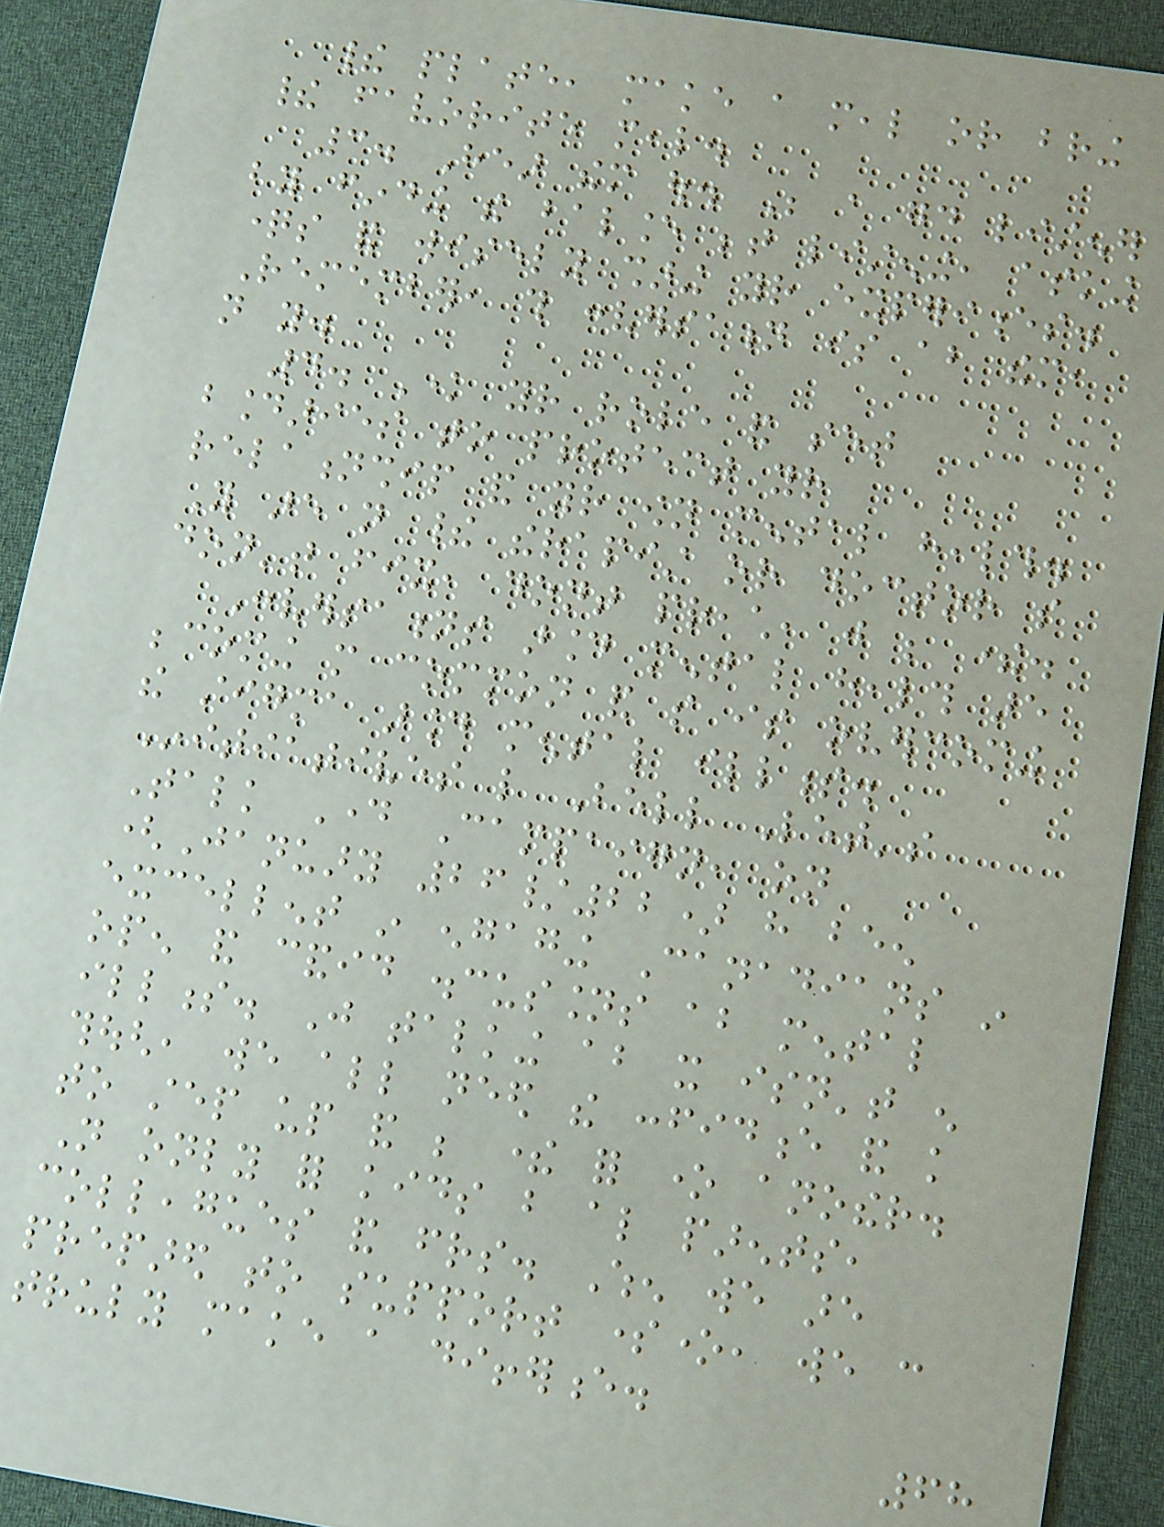their plate, make a meal or bring
their favorite meal.
3. Hear them out. Be a good listener
by finding the balance between listening, asking
questions and wisely sharing your experiences.
Remember, this conversation is about them,
not you.
4. Know your role and set
boundaries to protect your
relationship and your own mental health.
You are not their therapist or doctor so
don't fix, dont preach, just be there.
Conversations around mental health are
becoming more common and so is overcoming
the stigma around mental illness.
Initiatives like Bell Let's
Talk Day Campaign, on
(January 26/22) have been
excellent in engaging Canadians in
open and candid discussions about mental
illness. Just talking about it isn't enough
though, we all need the confidence and knowledge
to step up and be there for one another.
Not only for kids but also parents,
colleagues and friends. When we are
prepared to support someone, we can
truly make a difference.
68
